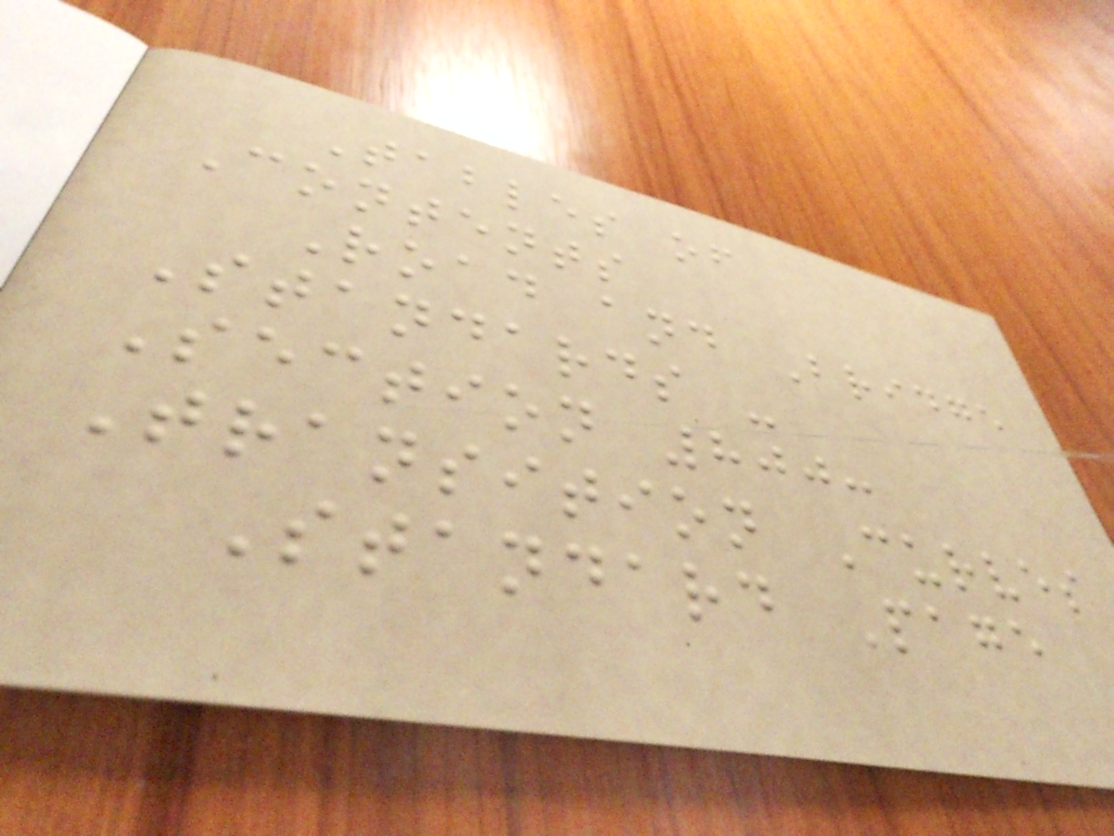Tables of
Contents
Road and Bridge
Standards -
Section 800:
Transition Curves
Standard Page
